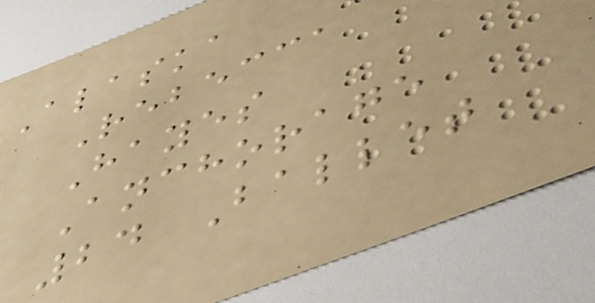Alaska
Rebecca
Hayes
Anchorage
24 Ballet
